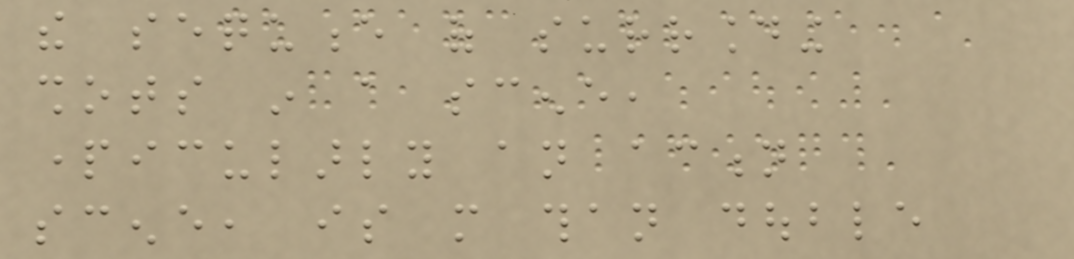the sequence of surrounding
shots in a scene,
particularly an action
scene, is more than double
